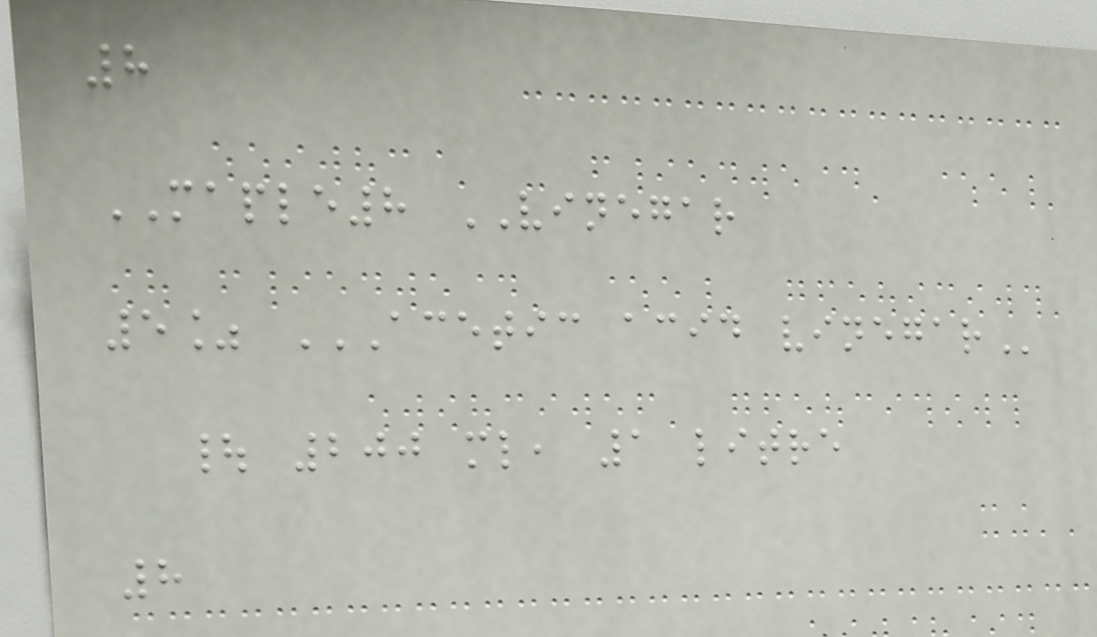8
MAPLE8 VINEGAR
5% ACETIC ACID VINEGAR
| 200 ml, 1 litre
8
